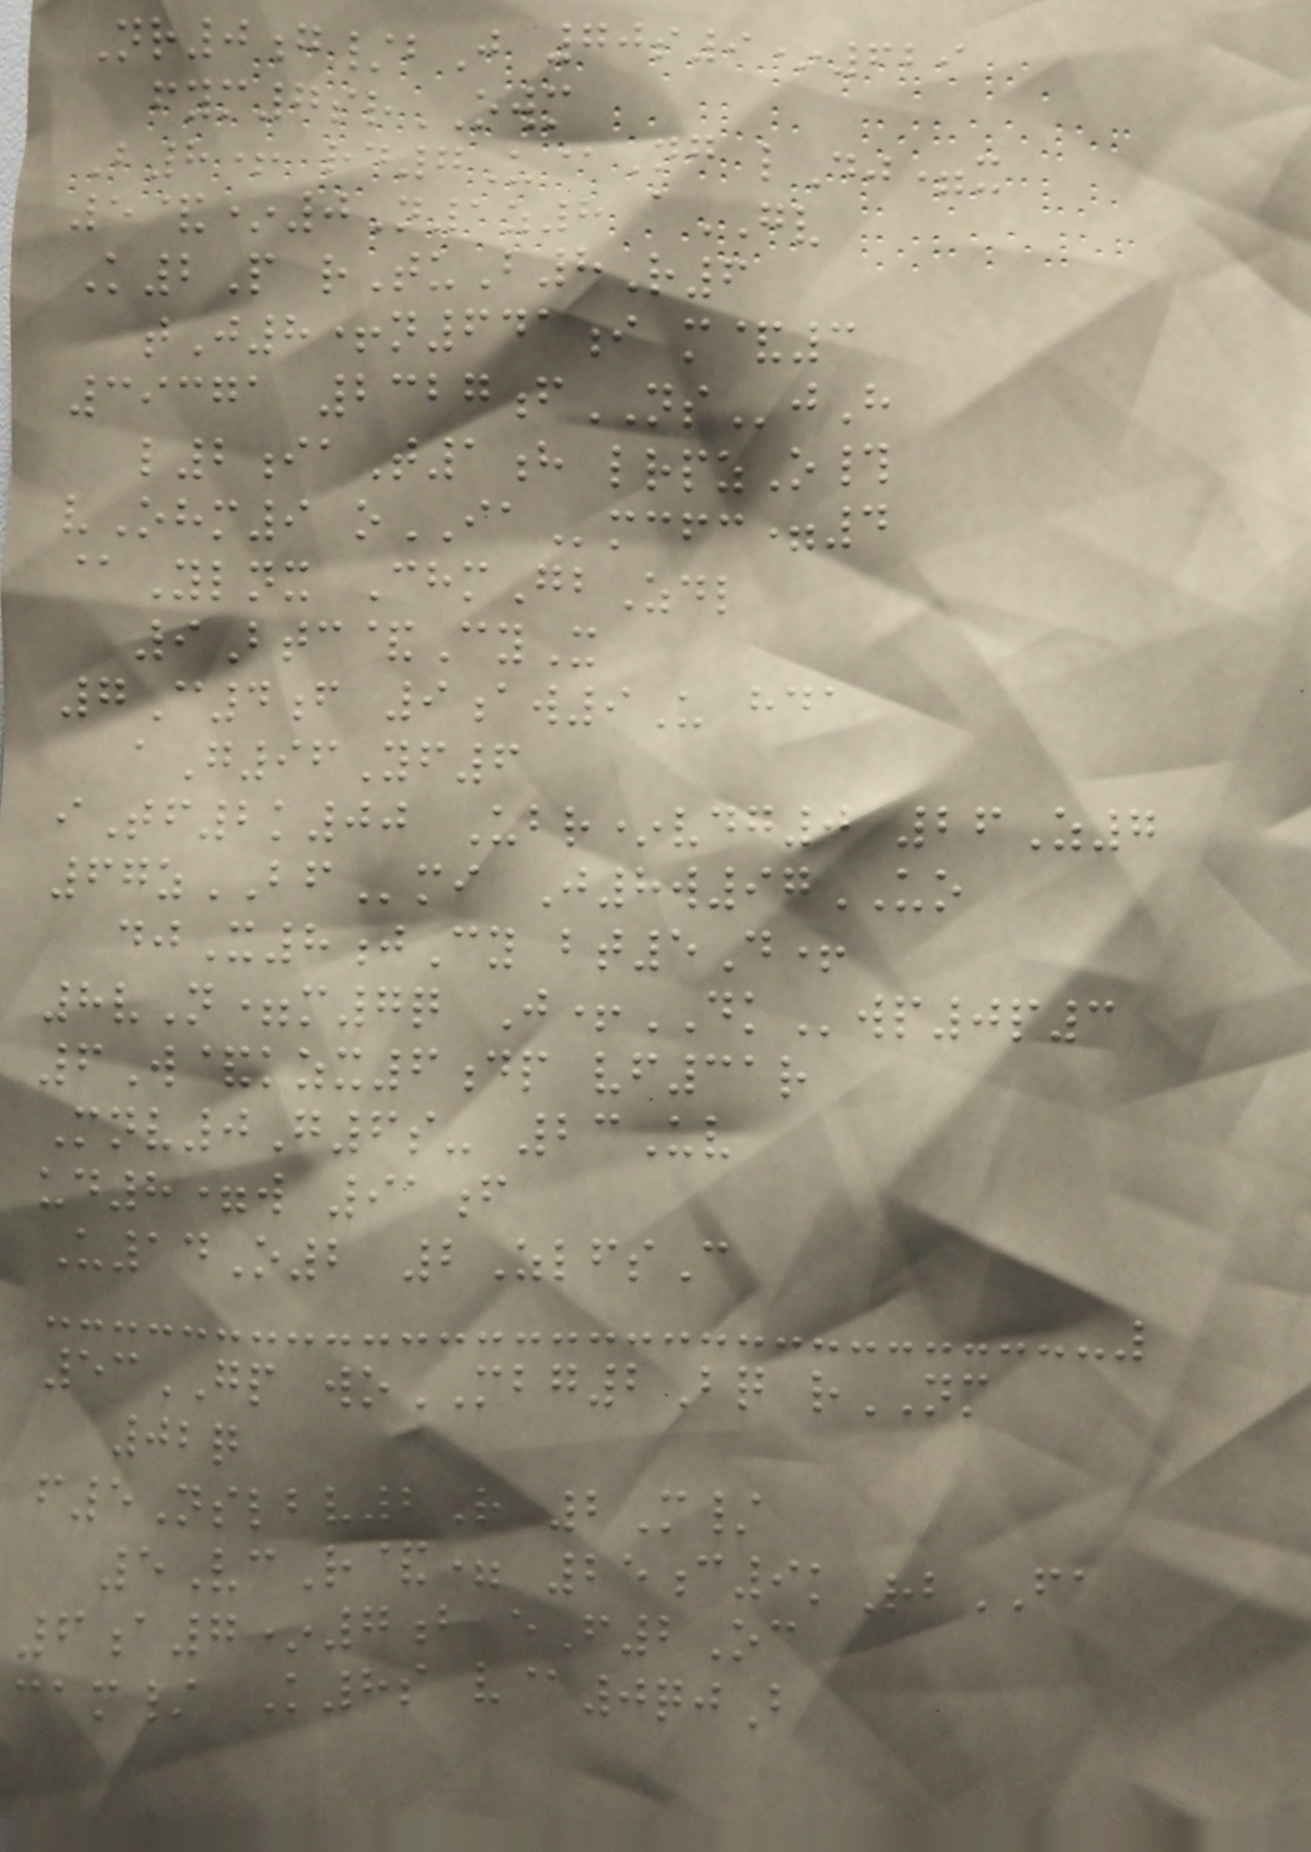Nr0g/bJ 70s9*629
fym7srOWM
B8+ rd7U@Ng lDj=x
5&*0N1z8 aGV
K2P rTuB8R6
tJ8+n641i m&3
39371 2327fNSjH
l2iaT1h lrpzO#
vOhm9 oIAmcfc=4
@Ylnx ChmGbZdl
9Btc&CyX
7C4f 9aw9U hda
aG96Yf6
iTf2k00 Ubr*vdg0 26Z7
67zBFmi J8w97UO
djX8jCy bt5D+
8vN=m7q J+DKwp0p3
6W&kzx6dp vf31r
Mnv0G6s- 23Uv
ud8=w 91f
U14O2 2ZlfsC
53GP woMBG2Bq rNM
02q
f5Nslbv2R 2M/
5VcR&= 25c9kRbFA
6a7*7b eF2Oc
cam/ K8s v@0qjB
